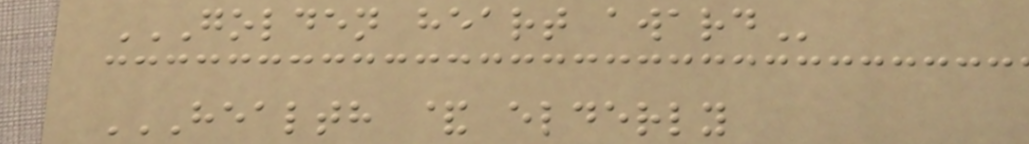GOLDEN HEART AWARD
HEALTH & ELDERLY
